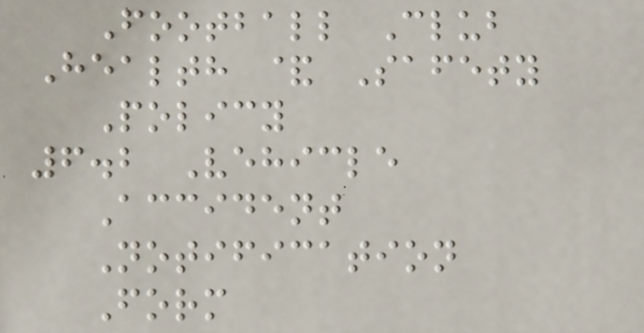Football Club
Health & Safety
Policy
6.2 Vehicle
Accident
Notification
Form
